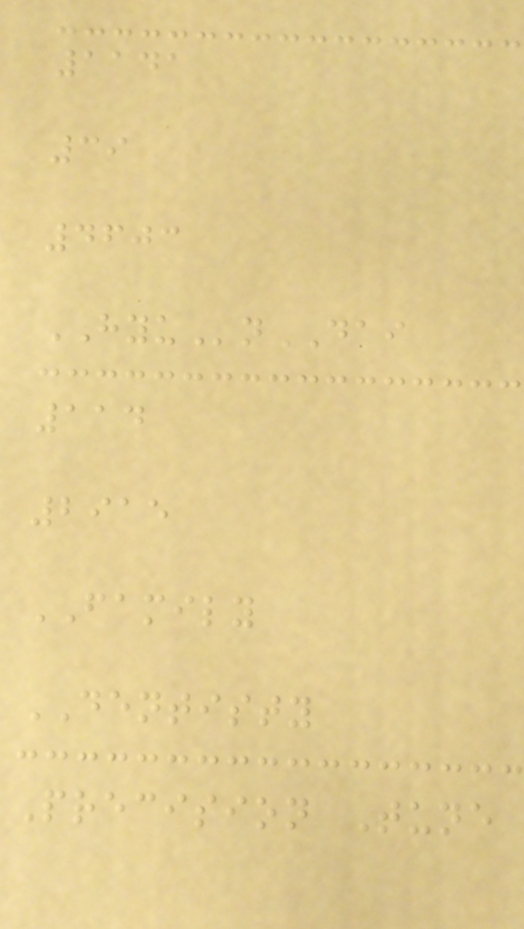1141
39
4603
HYUnDAI
114
2915
FAMILY
DENTISTY
Precision Tune
